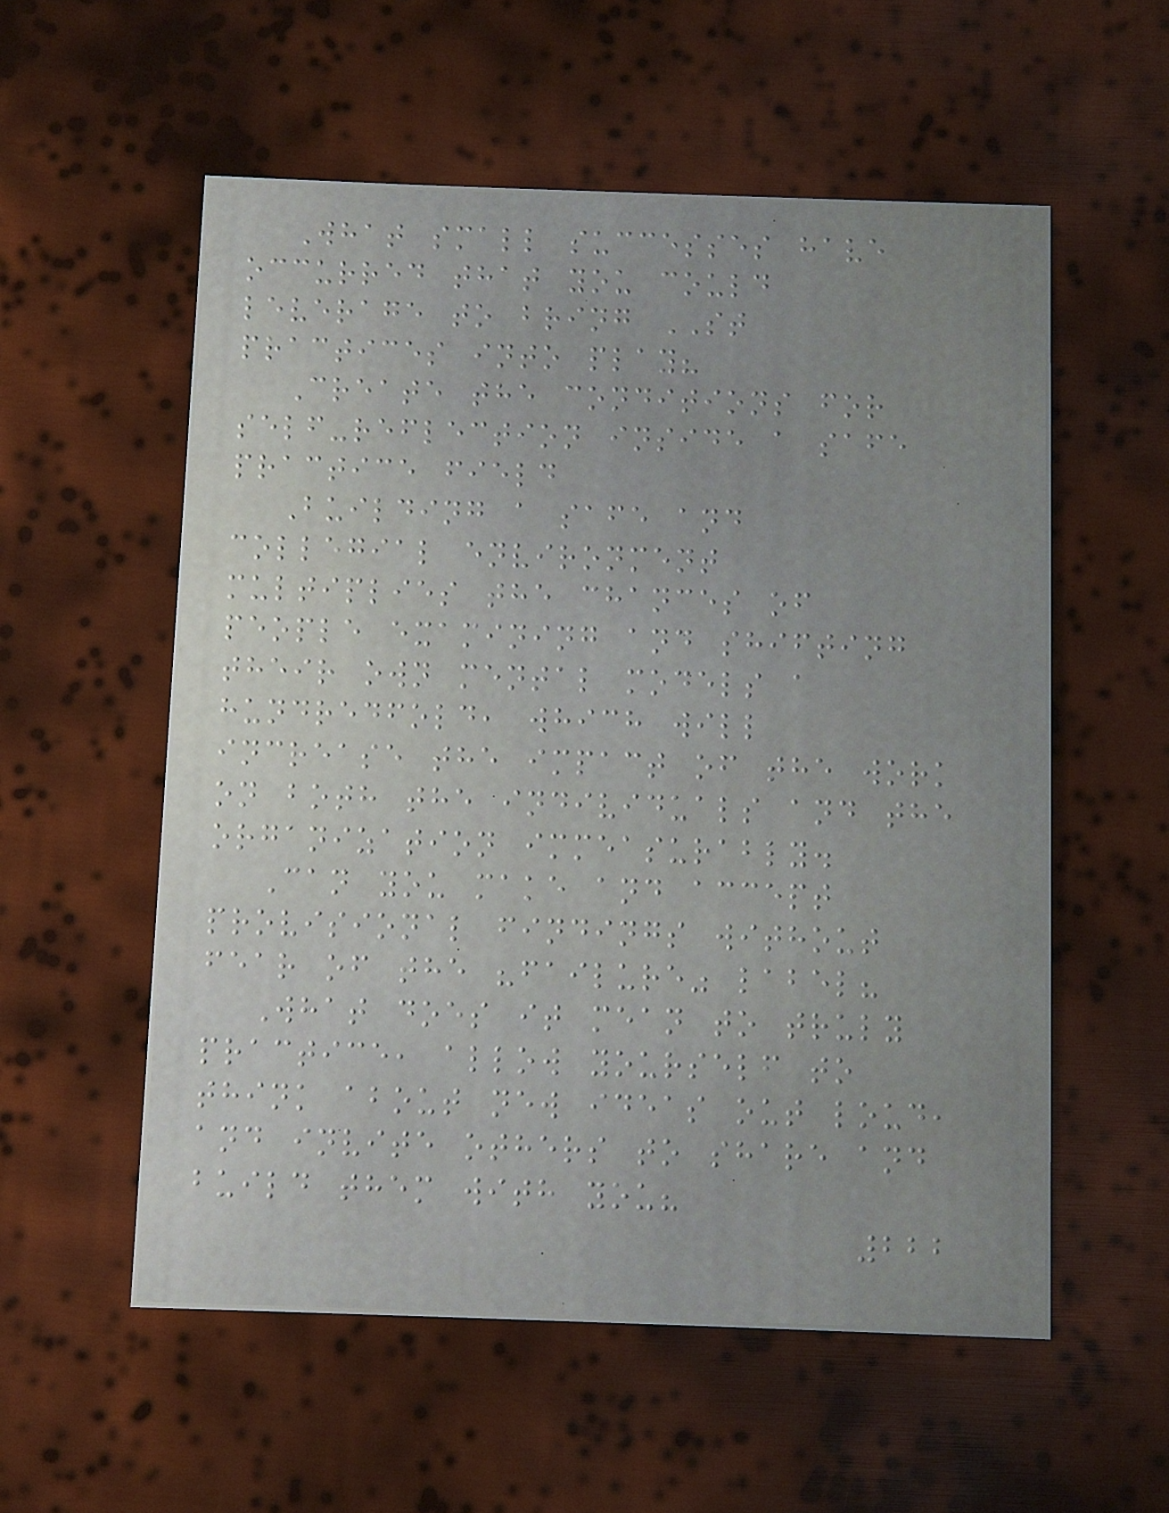What small successes have
occurred that you could
leverage to bring ST
practices into play?
Create the conditions for
self-reflection inside a safe
practice field
Building a safe and
collegial environment
multiplies the chances of
people examining and shifting
their own mental models a
hundredfold, which will
increase the impact of the work
on both the individuals and the
organization immeasurably.
Can you make and accept
provisional findings without
fear of the "failure" label?
What does it mean to truly
practice, allow yourself to
think about new ideas out loud,
and invite others to share and
build them with you?
222
